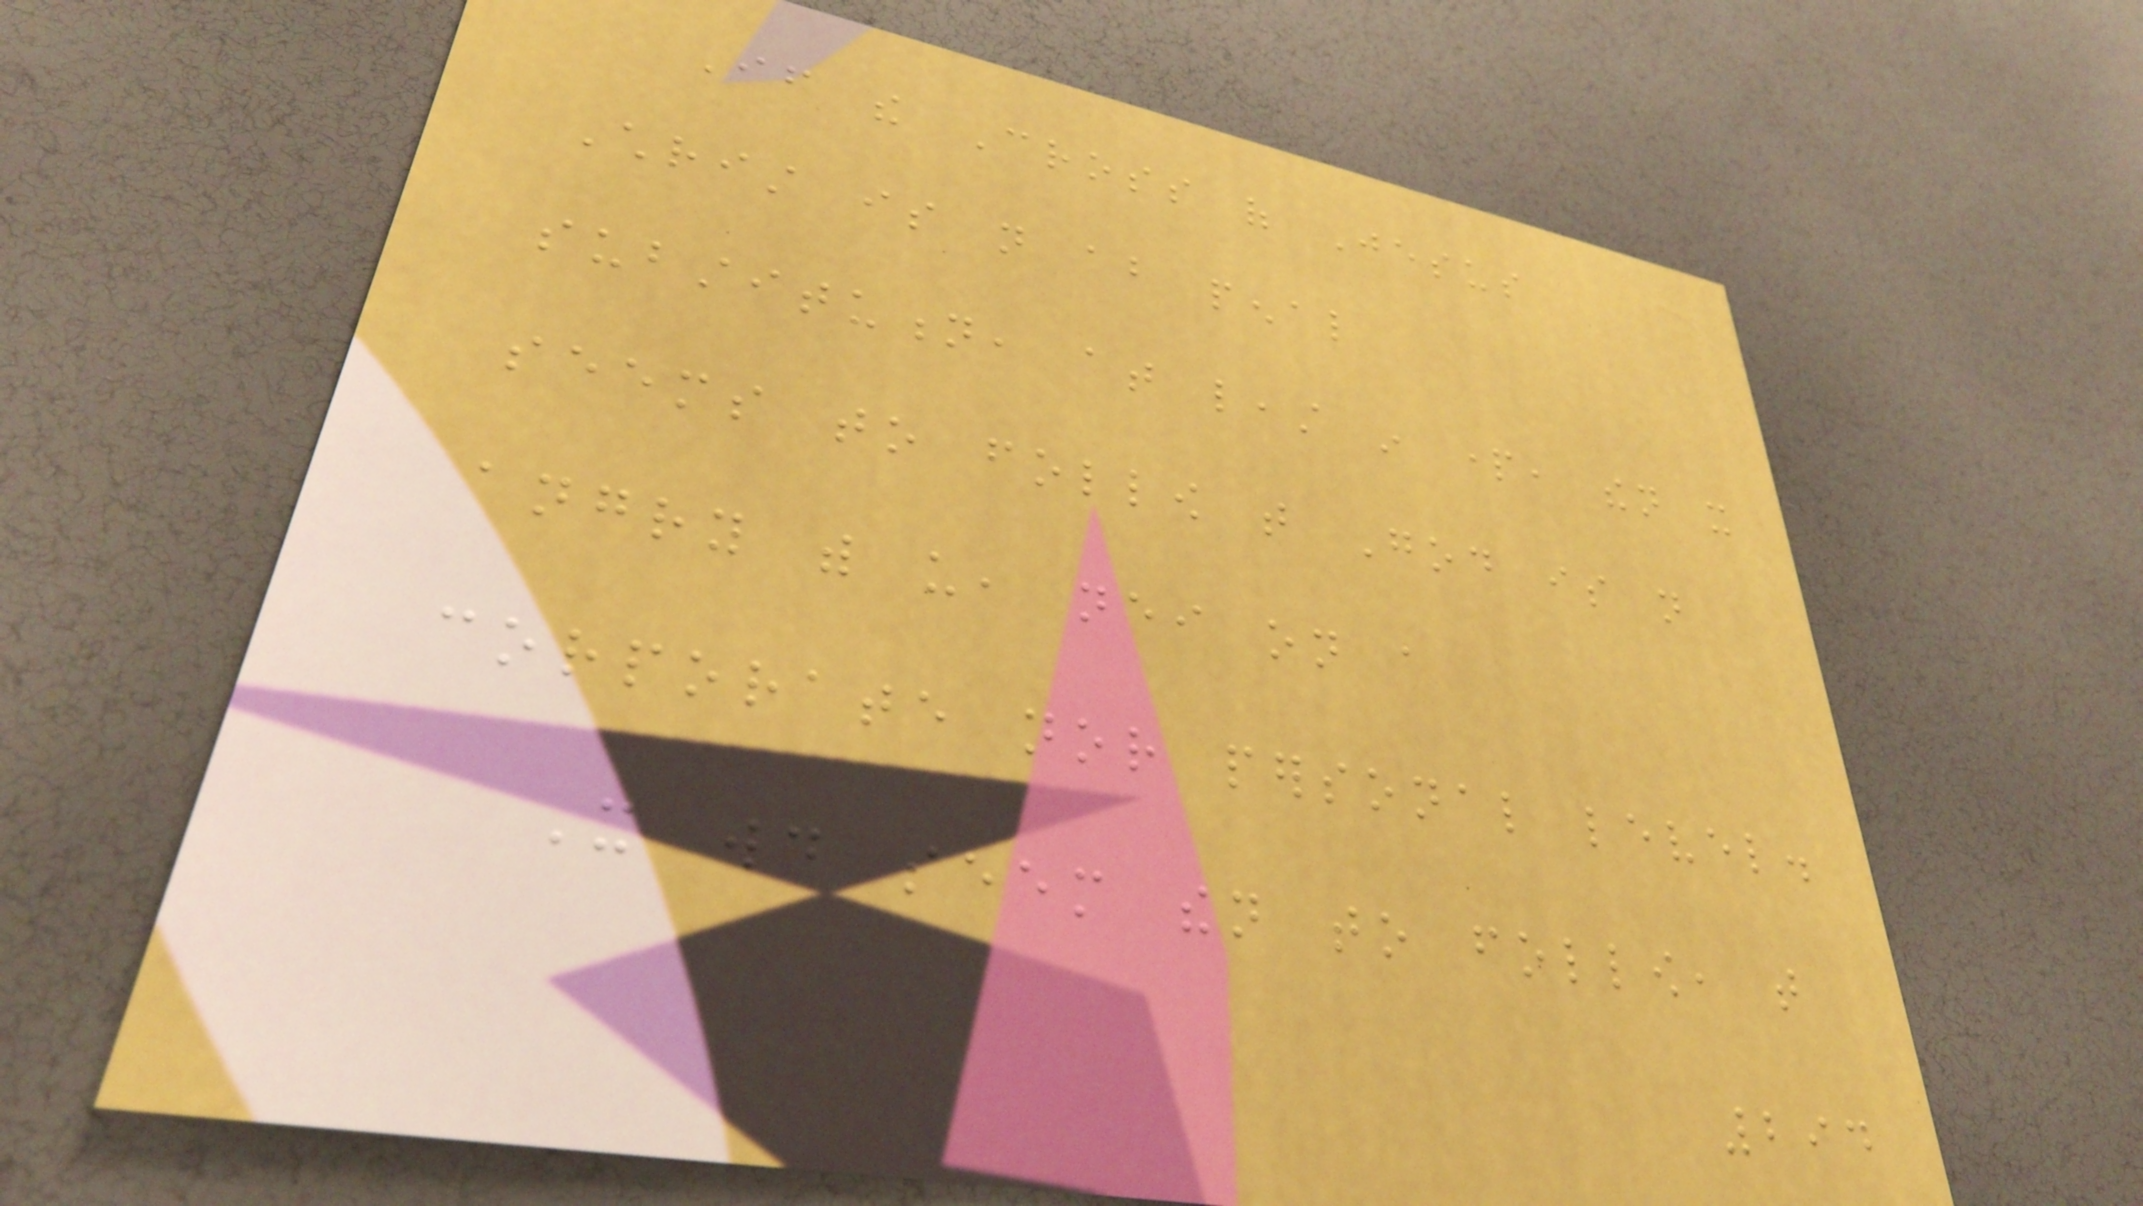If the Cross of Jesus
Christ is not about penal
substitution, at least in part, then it
seems to follow that God is not
angry with us, neither on a
corporate nor personal level.
It would seem then to follow, that
294
